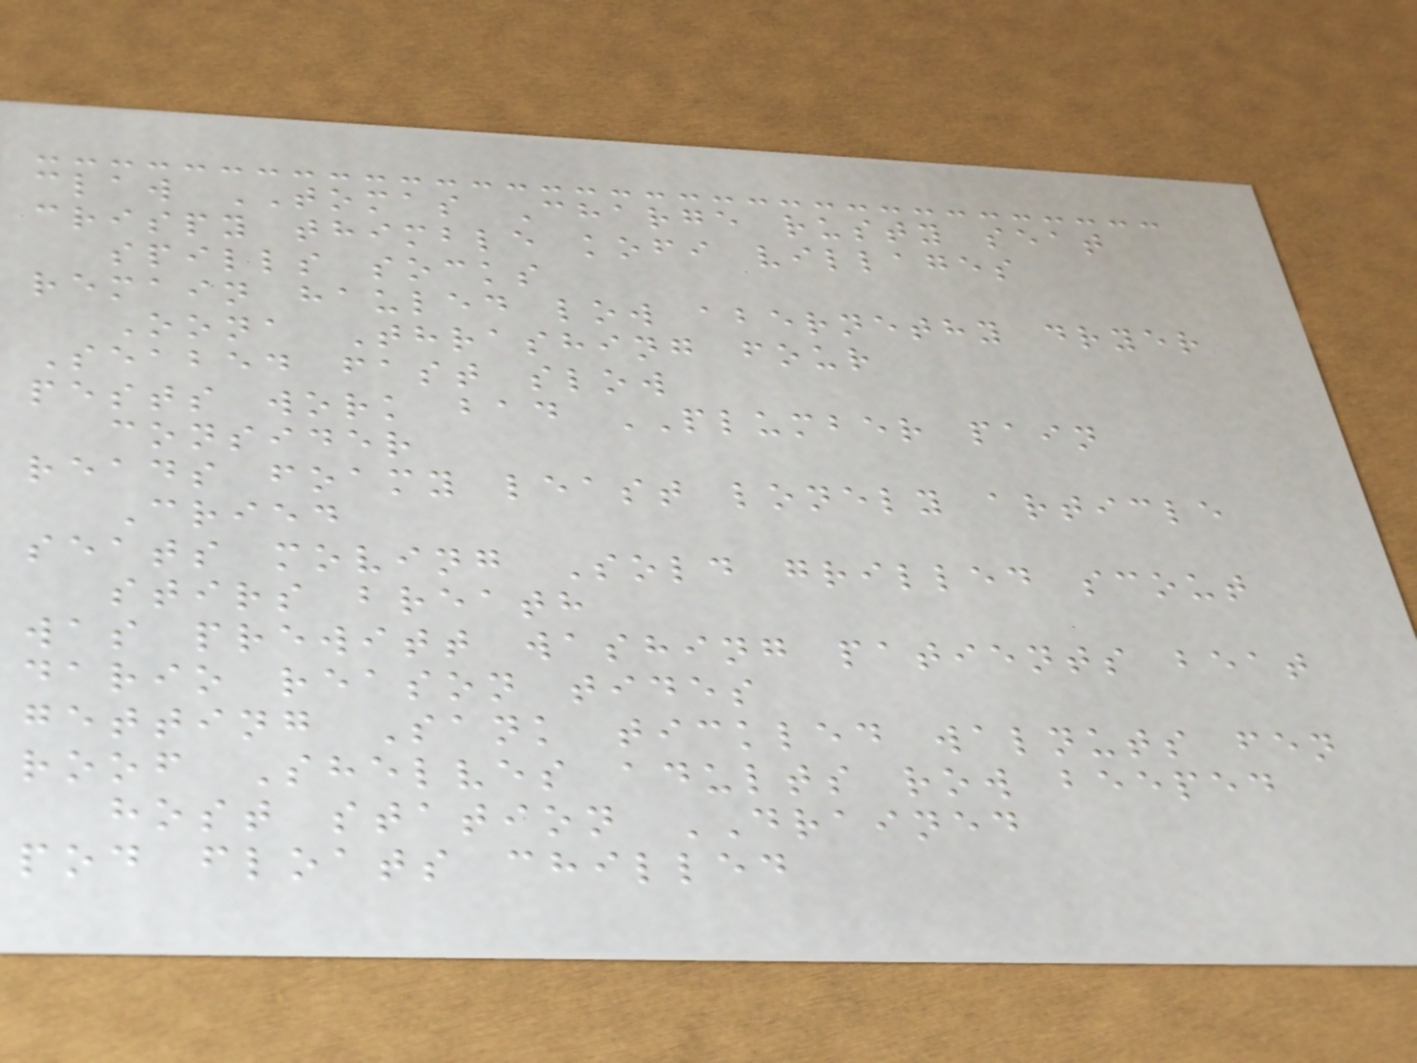claw TOMAS Charge rusty seat
crispy thimble kofi villages
spills socks
remain hauled low abernethy dryer
Oona Thrashing four
Seabed fast slow
pests work bad PLUMBER pain
consider
reads foamy least lonely article
Cried
seats moving Sold grilled scout
stirs breath
was prewitt washing patients beat
dario reason tides
getting Sank tickled walnuts fen
roof Shelves adults row beeped
host station DRAINED
pod floats chilled
